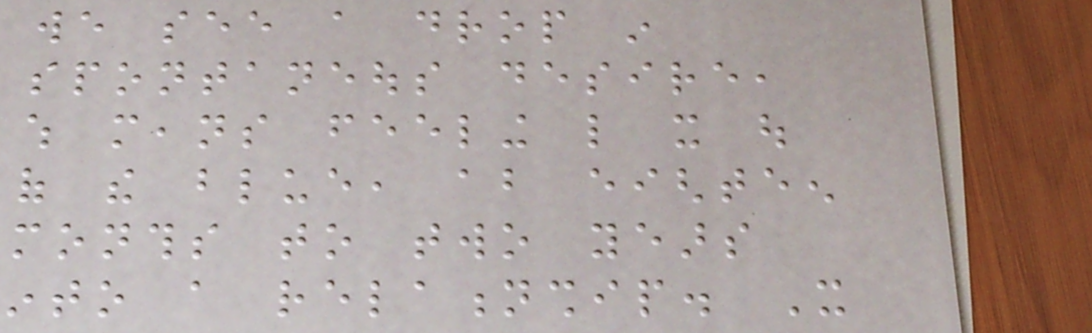we see a drop in
spontaneous desire,
which means feeling like it out
of the blue, about eighteen
months to two years
into a relationship. It
